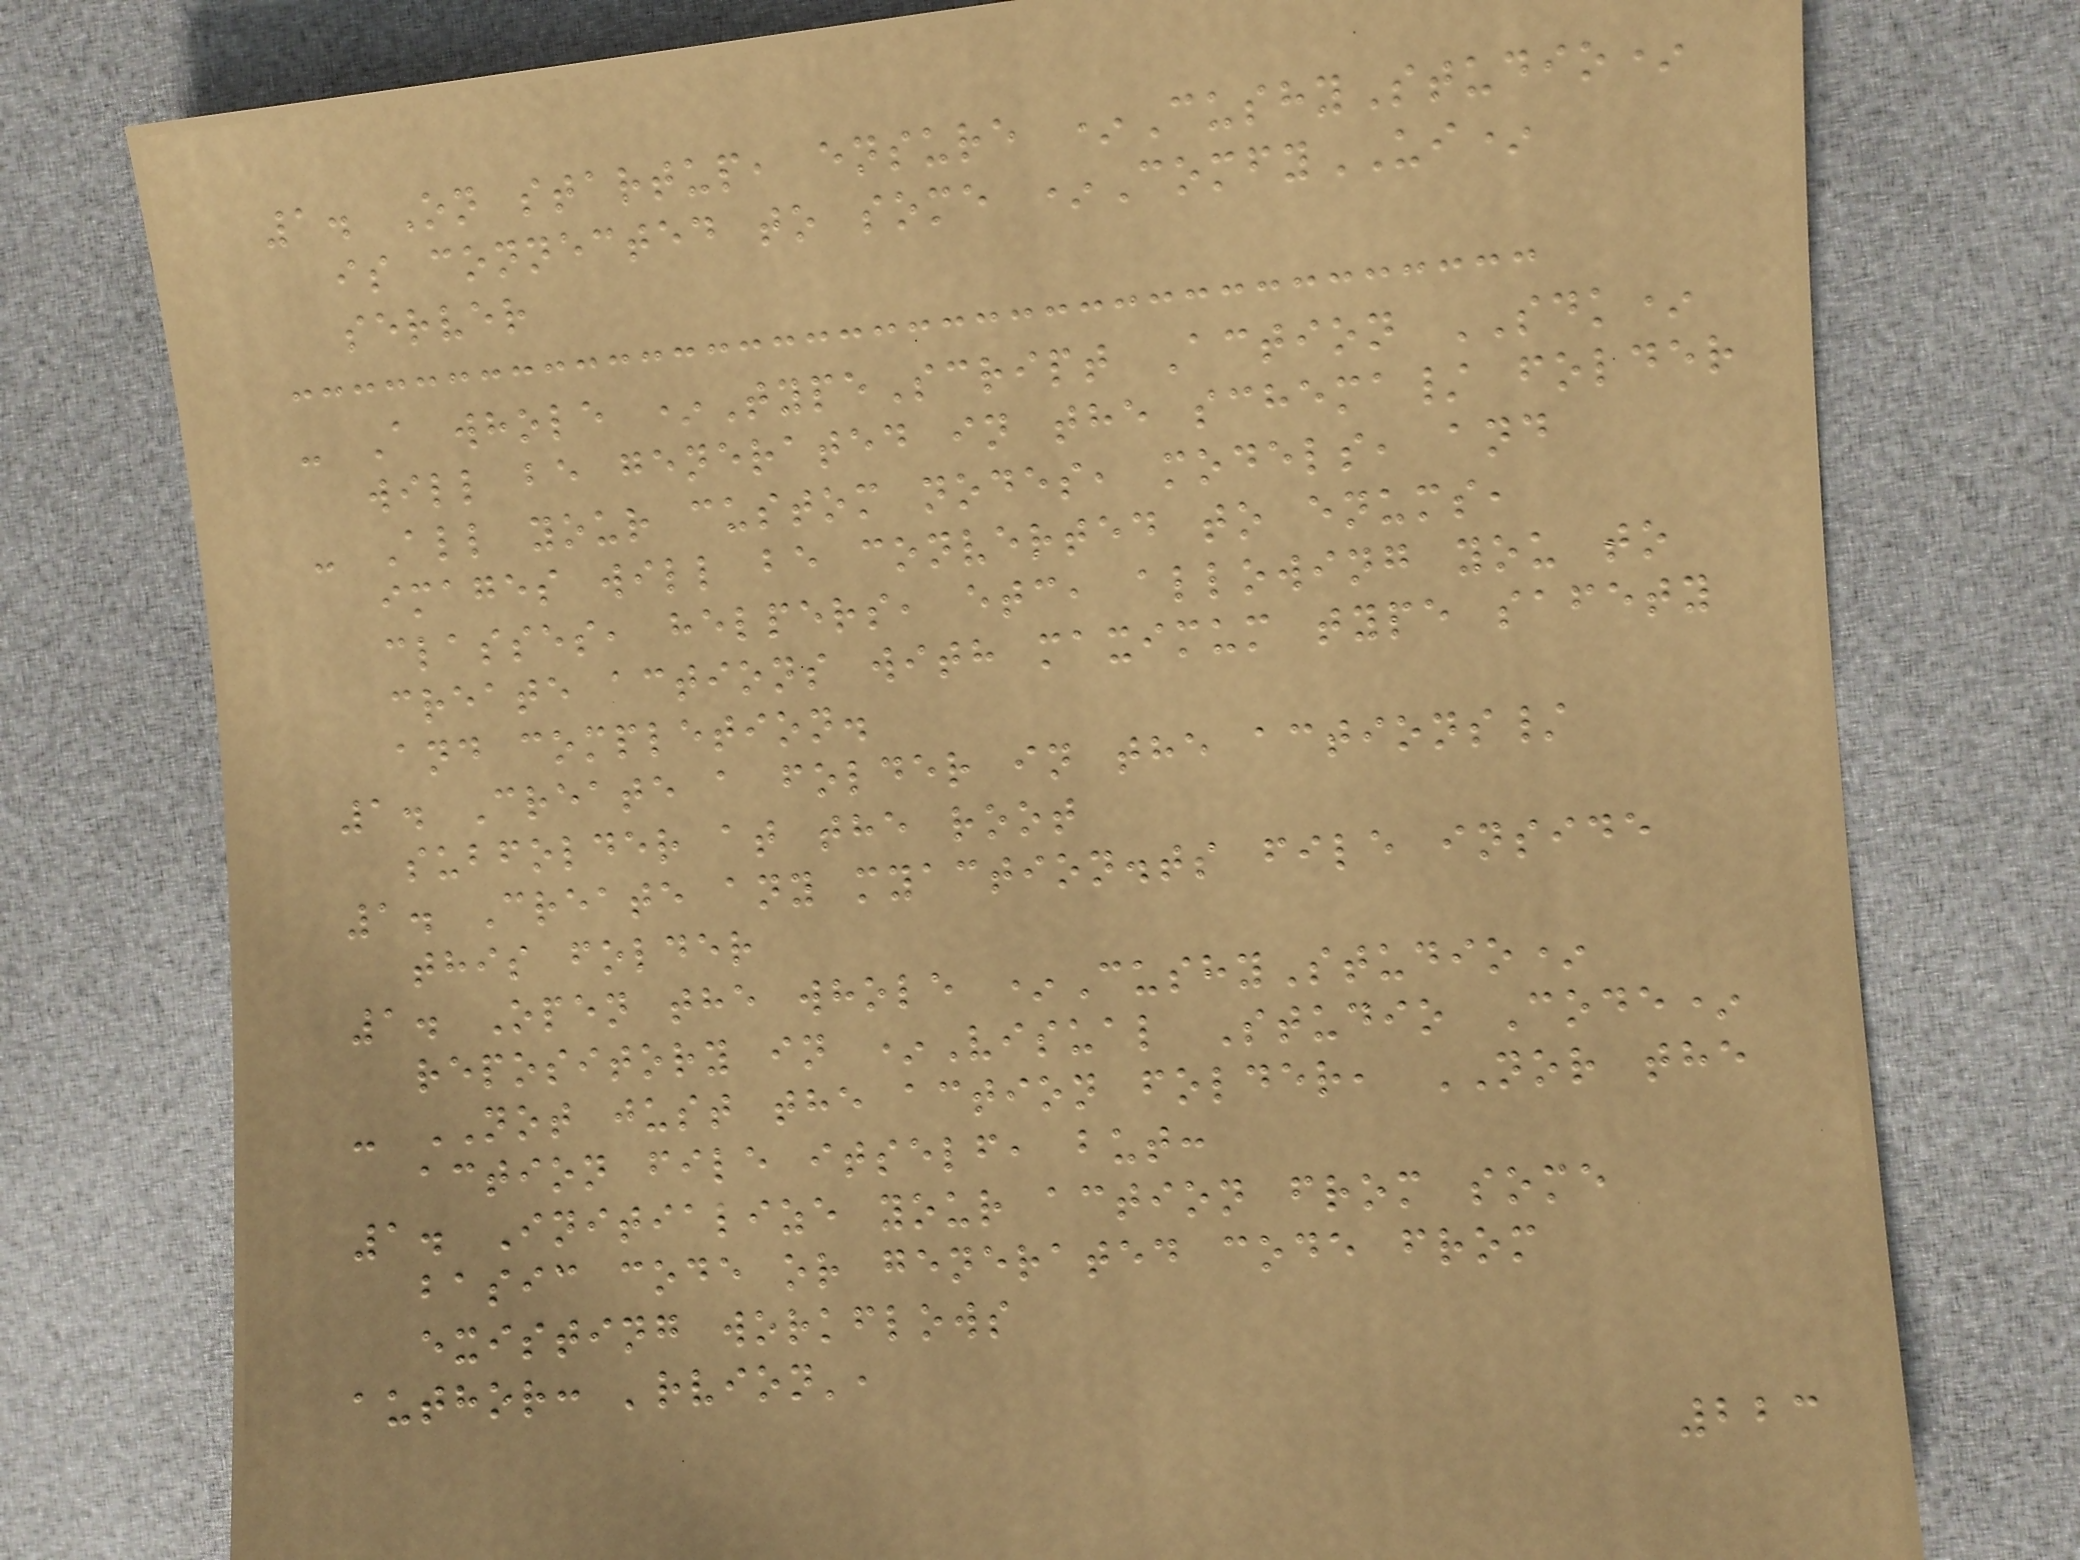1. On startup, ensure *CushyStudio*
is connected to some *ComfyUI*
server
- A whole *TypeScript Action SDK*
will be generated in the schema/ folder
- All your custom nodes, models, and
images will be converted to enums,
classes, helpers, etc, allowing you to
create actions with maximum type safety
and completion.
1. Create a folder in the actions/
subfolder at the root
1. Create any myaction.ts file inside
this folder
1. Open the whole *CushyStudio*
repository in *Visual Studio Code*
- NOT just the action folder, NOR the
action file itself, but:
1. Initialize your action from some
basic code or generated code from
existing workflows
author: 'rvion',
223
